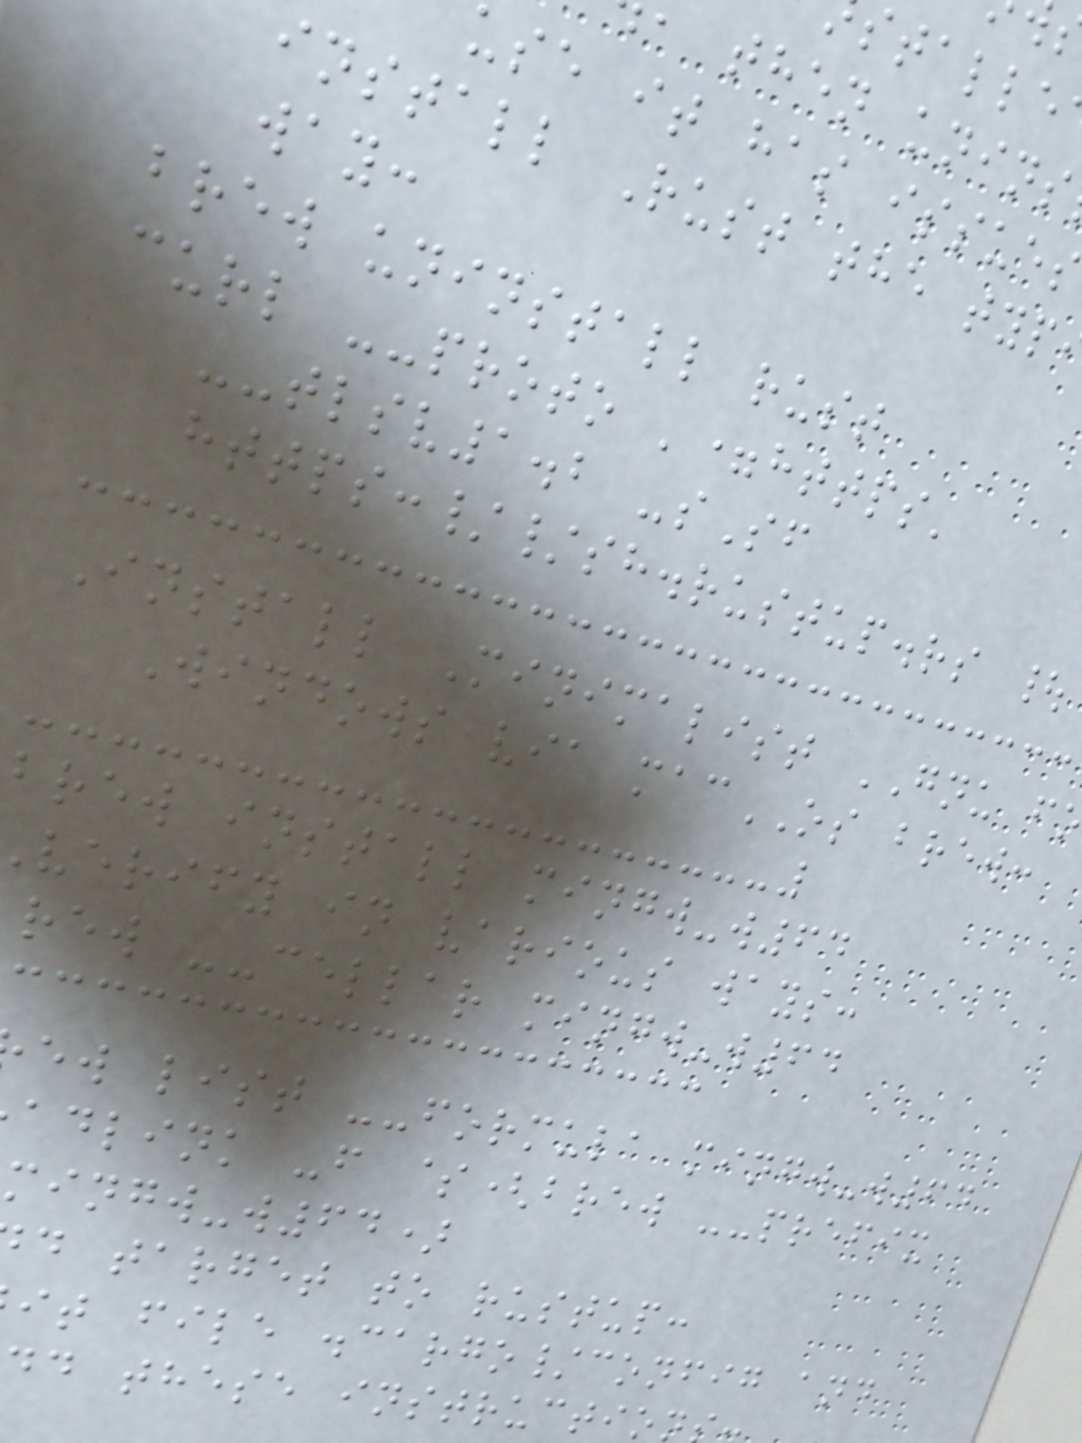then unins
use it has issues
install Rust the typ
way:
brew uninstall rust
curl --proto '=https'
--tlsv1.2 -sSf
https://sh.rustup.rs |
Install Minimalist GNU f
Windows via macOS brew:
brew install mingw-w64
verify in various ways:
rew --cellar mingw-w64
ew list --formula mingw-w64
adlink -f $(brew --prefix
mingw-w64)
d target to rustup:
it file .cargo/config and
dd these instructio
